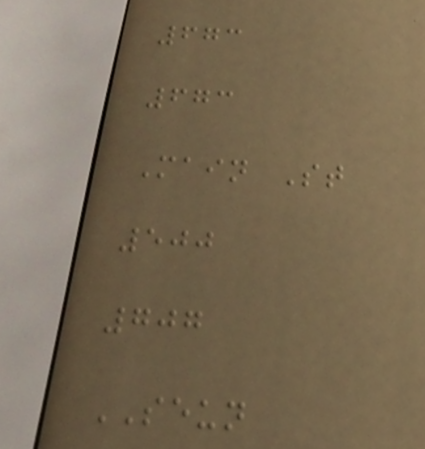673
673
Main St
500
707
SEUN
